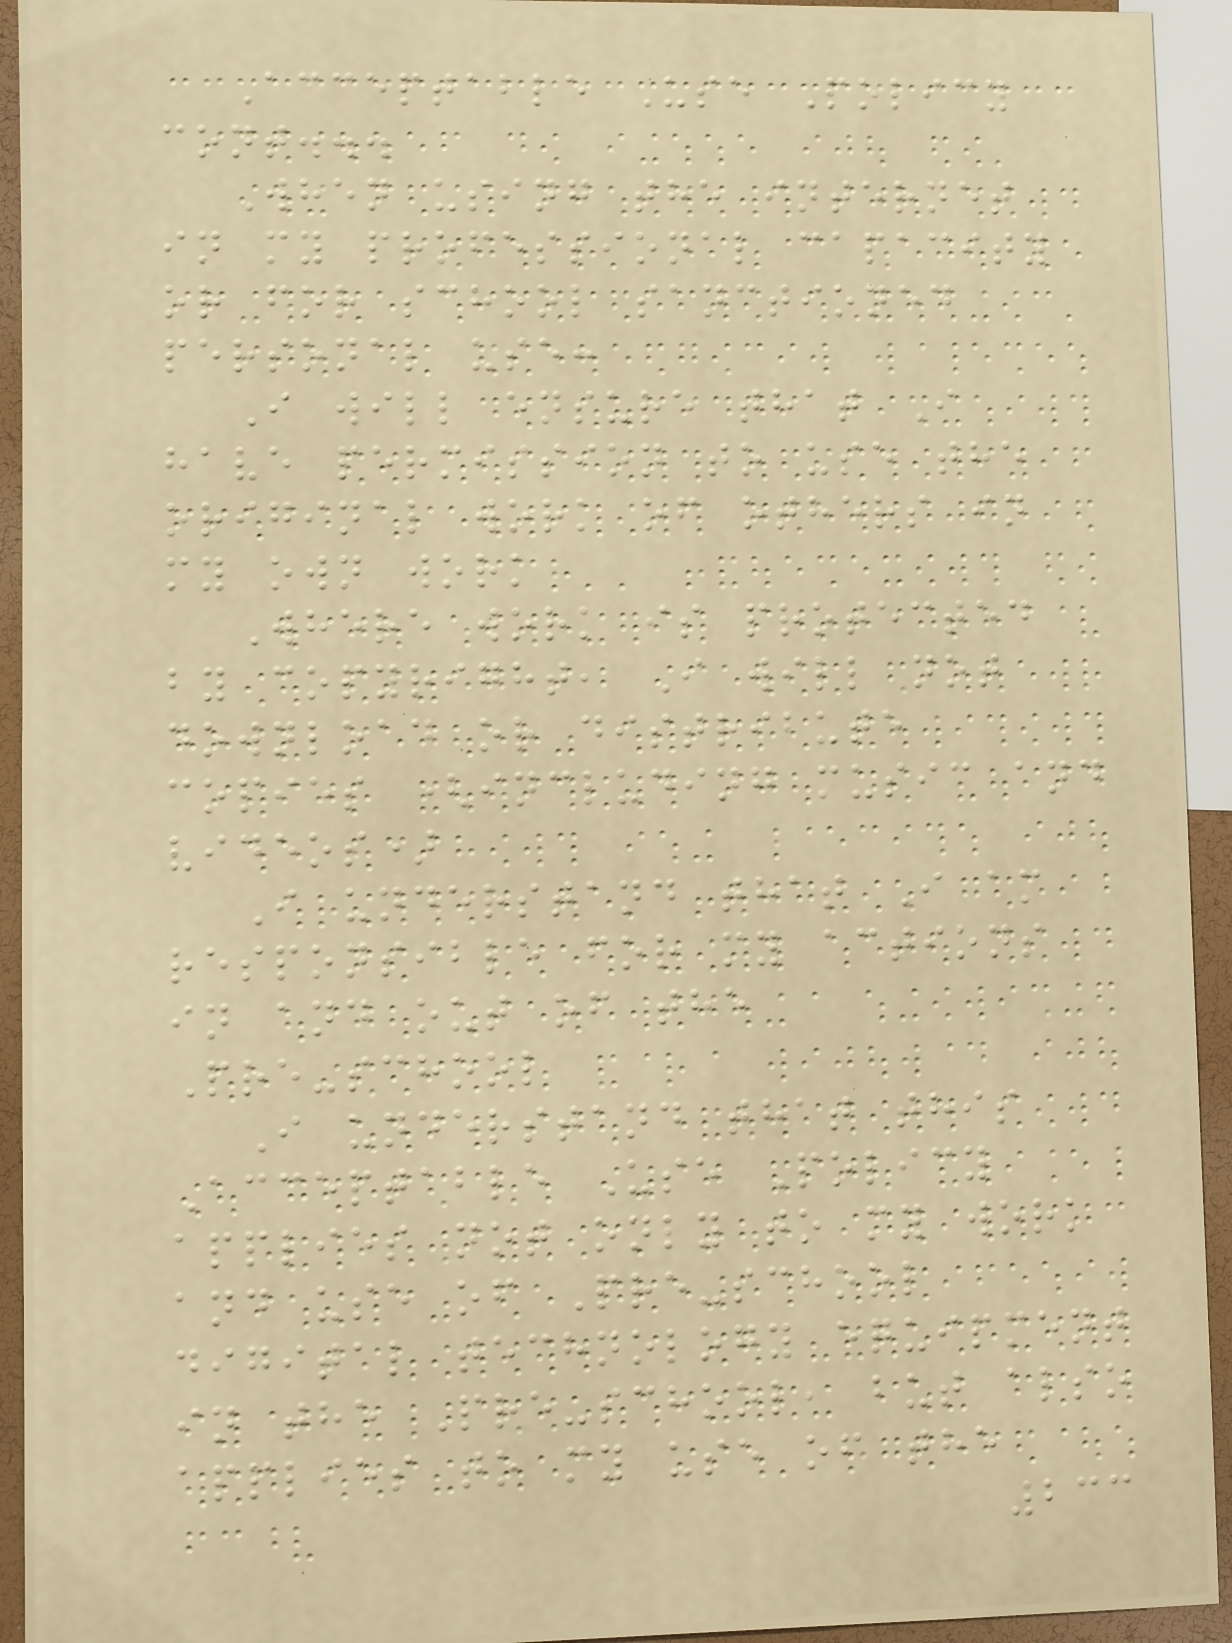Acceptable Use Policy
cont...
When using the internet
in my professional capacity
or for school sanctioned
personal use:
I will ensure that I
have permission to use the
original work of others in
my own work
Where work is protected
by copyright, I will not
download or distribute
copies (including music and
videos)
I understand that I am
responsible for my actions
in and out of the
Pre-school
I understand that this
Acceptable Use Policy
applies not only to my work
and use of Pre-school
digital technology equipment
in the Pre-school, but also
applies to my use of the
233
